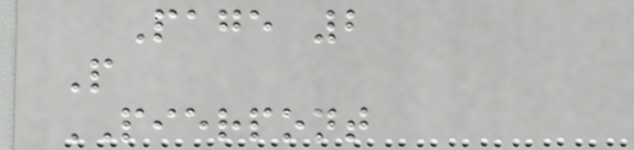Page 2
P
PIERPONT
